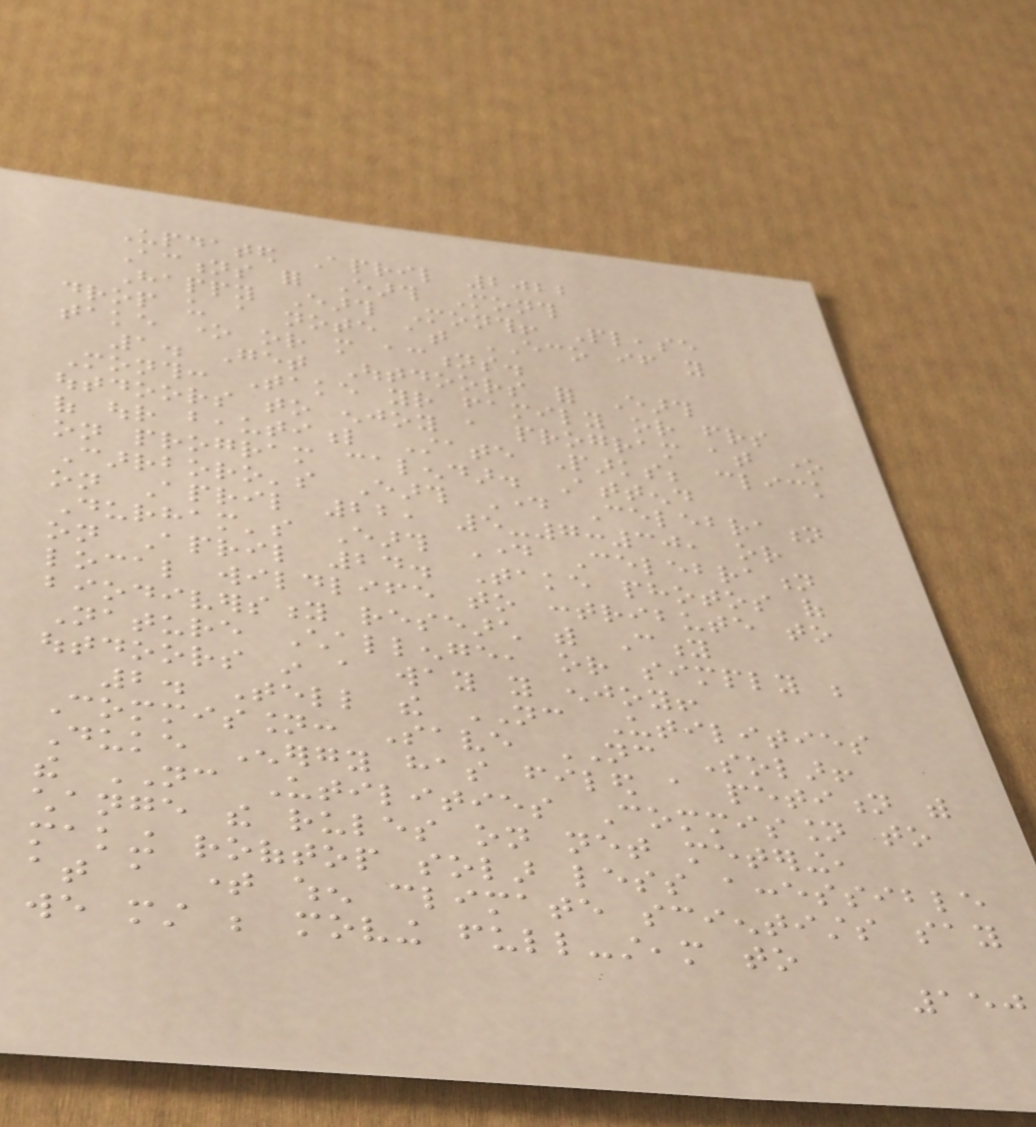Updated April 2022
Actions for Earth Month
Happy Earth Month! Please
drop us a note at ECO if you
take one or more actions.
1. Get Outdoors for Earth
Month: Take your family or friends
outdoors to enjoy a program at one
of our beautiful State Parks; click
on program calendar. Attend
Carrboro's Earth Day Celebration
on April 22, 5-7:30, or
Durham's Earth Day Celebration
on April 24. Take photos of
local wildlife to contribute to
biodiversity research with City
Nature Challenge, or simply be
outdoors in a way you enjoy!
2. Tell the NC Utilities
Commission: Save NC Solar!
Duke Energy has filed a petition with
the NC Utilities Commission to
change the rules on net metering,
making rooftop solar less accessible
at a time when climate scientists say
we must be moving full-steam to
150
